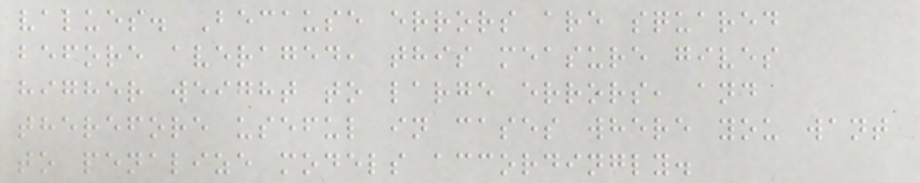values. Because errors are squared
before averaged, this measure gives
higher weight to large errors, and
therefore useful in cases where you want
to penalize models accordingly.
